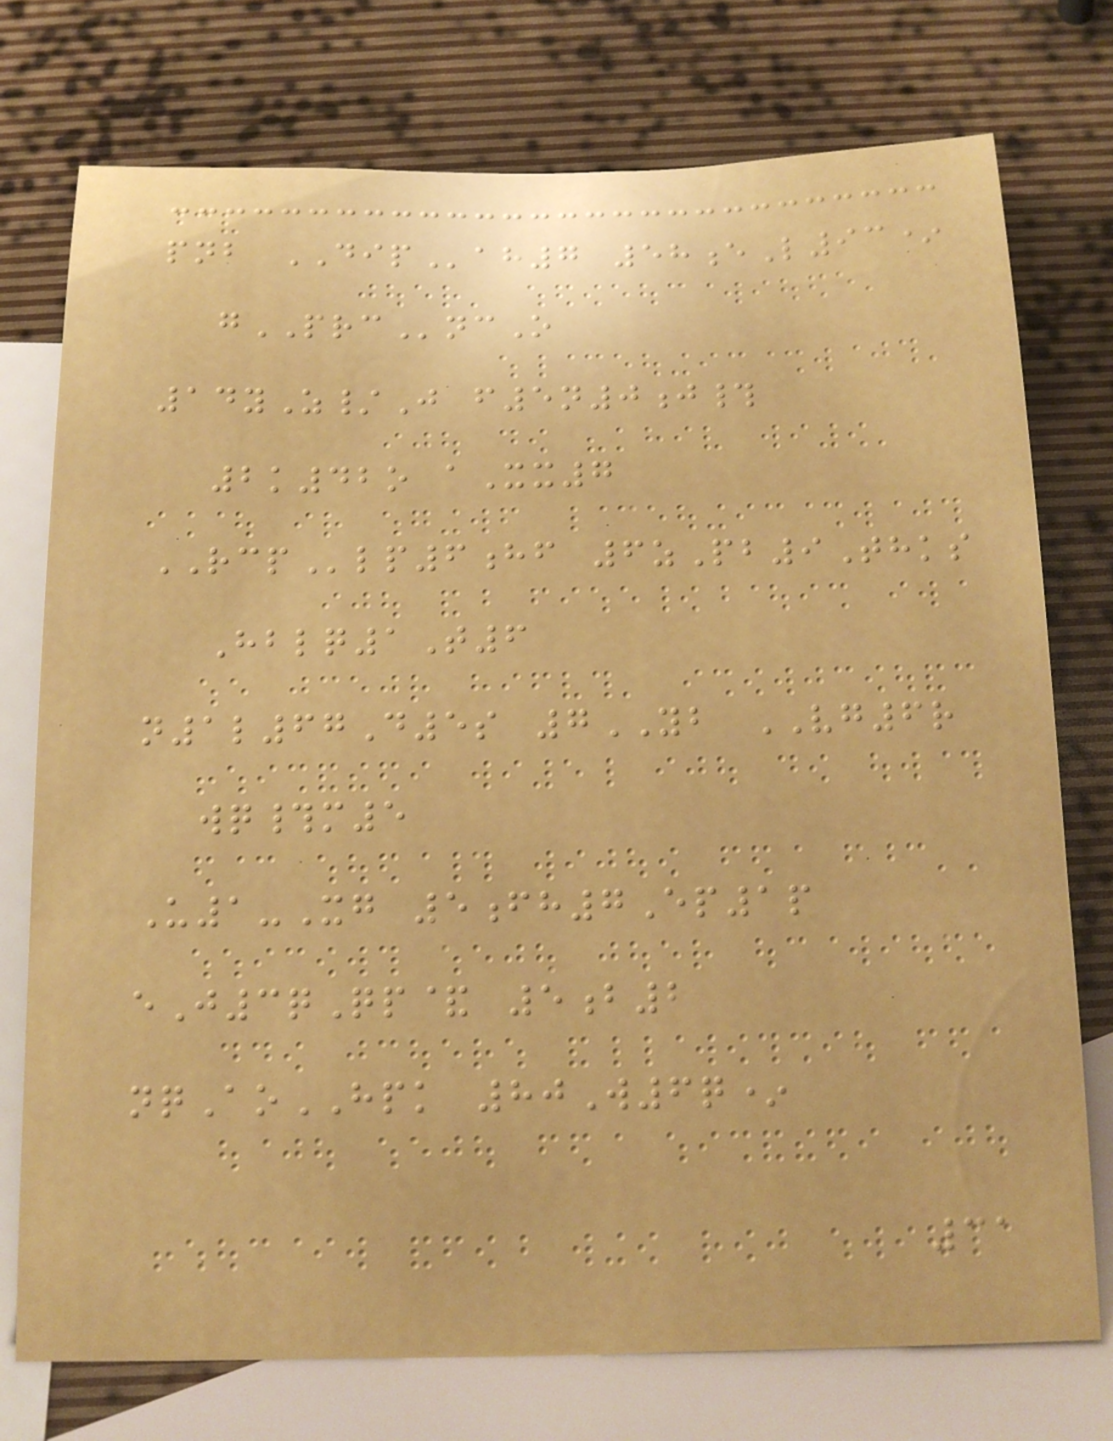pnb DIPah7 58eL93*
gPRCncO
14yZ/J f5n0j#
2k42o aXx7
RCPlp6hf 6zPb9Thks
Hblq1T6
n1l67D5s 7YB VG6r
wq#m5
U1-Xg 5fh7Ep1p
eJ3qQp& 5b2
nqAoHPK 80W6q*
31
